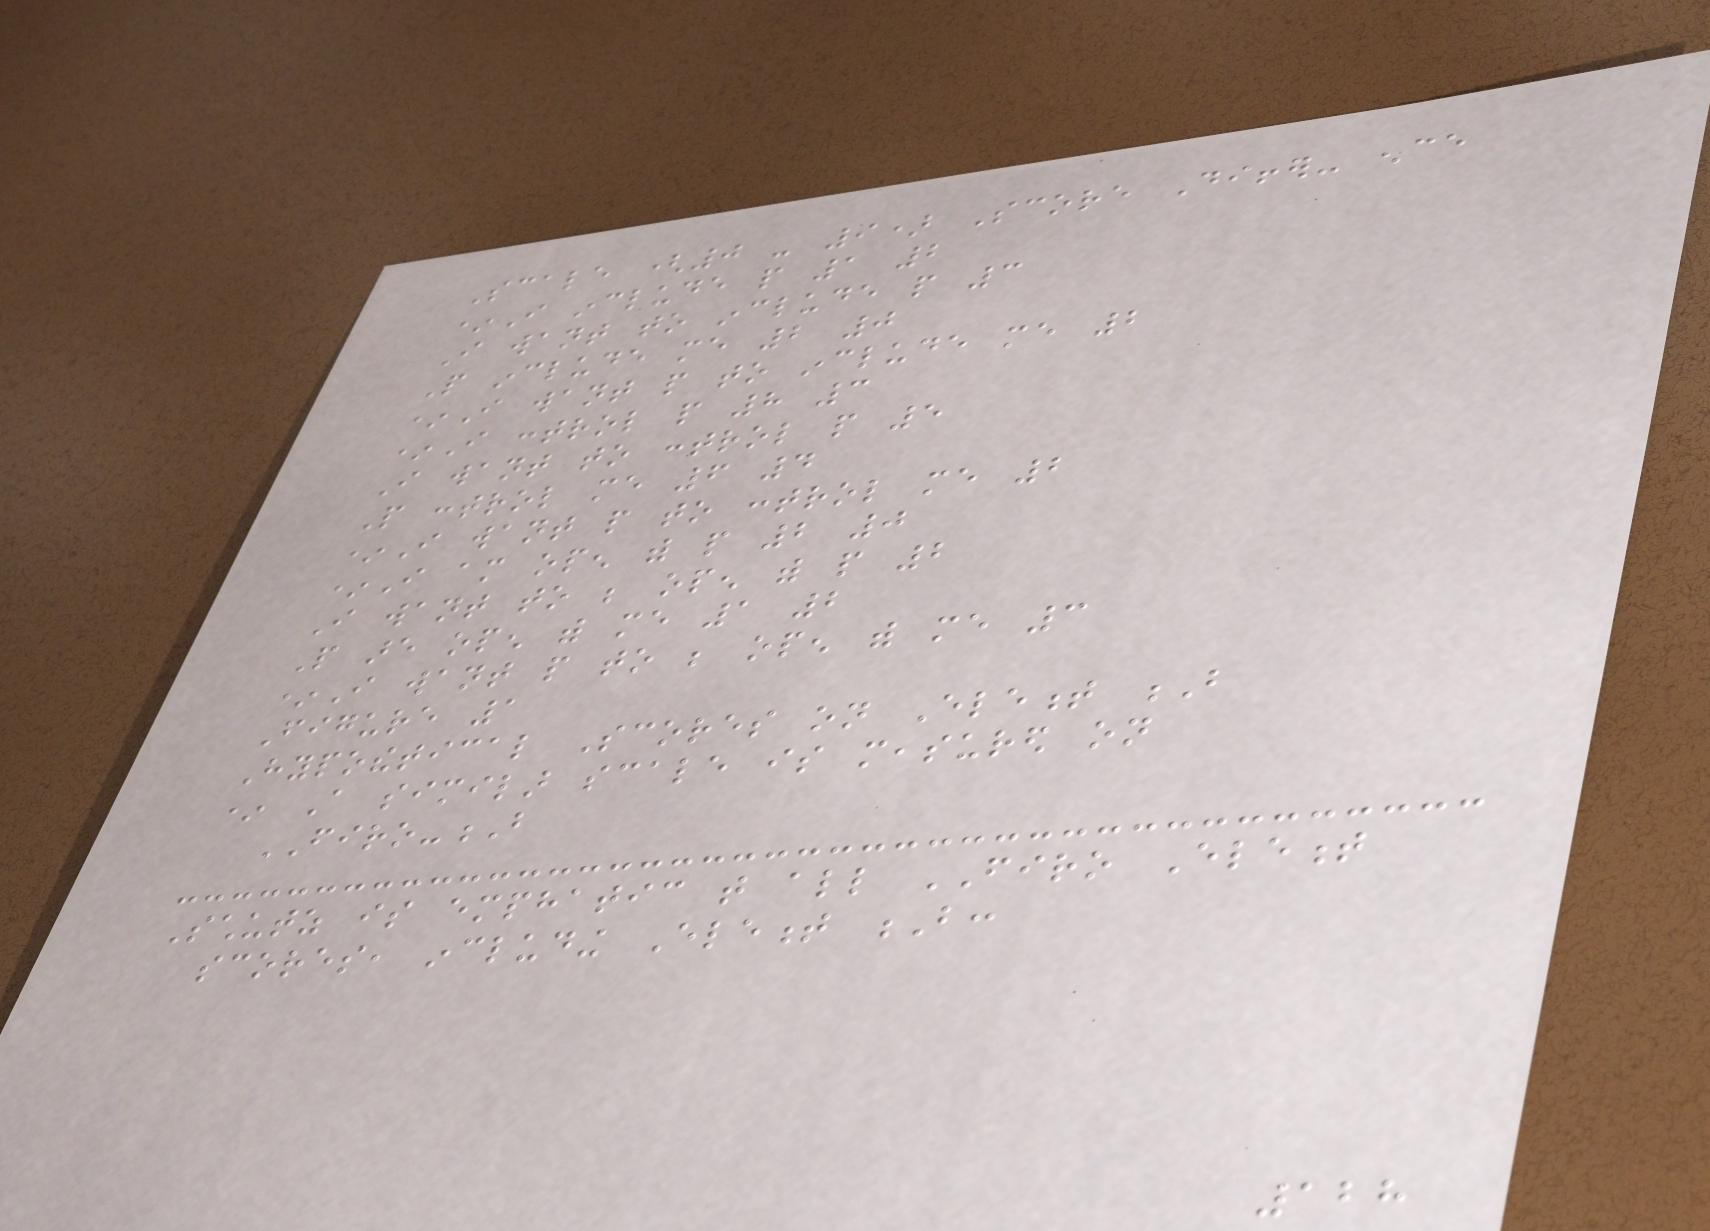Scale (0 - 9) Score Differ- ence
*I include people 1 2
I want to include people 3
People include me 2 0
*I want people to include me 2
*I control people 8 3
I want to control people 5
People control me 6 4
*I want people to control me 2
*I am open with people 2 0
I want to be open with people 2
People are open with me 1 2
*I want people to be open with me 3
Figure 1
Hypothetical Scores on Element B
* A similar scale is measured on
FIRO-B
Schutz is emphatic that all FIRO Element
scores, including Element B:
128
